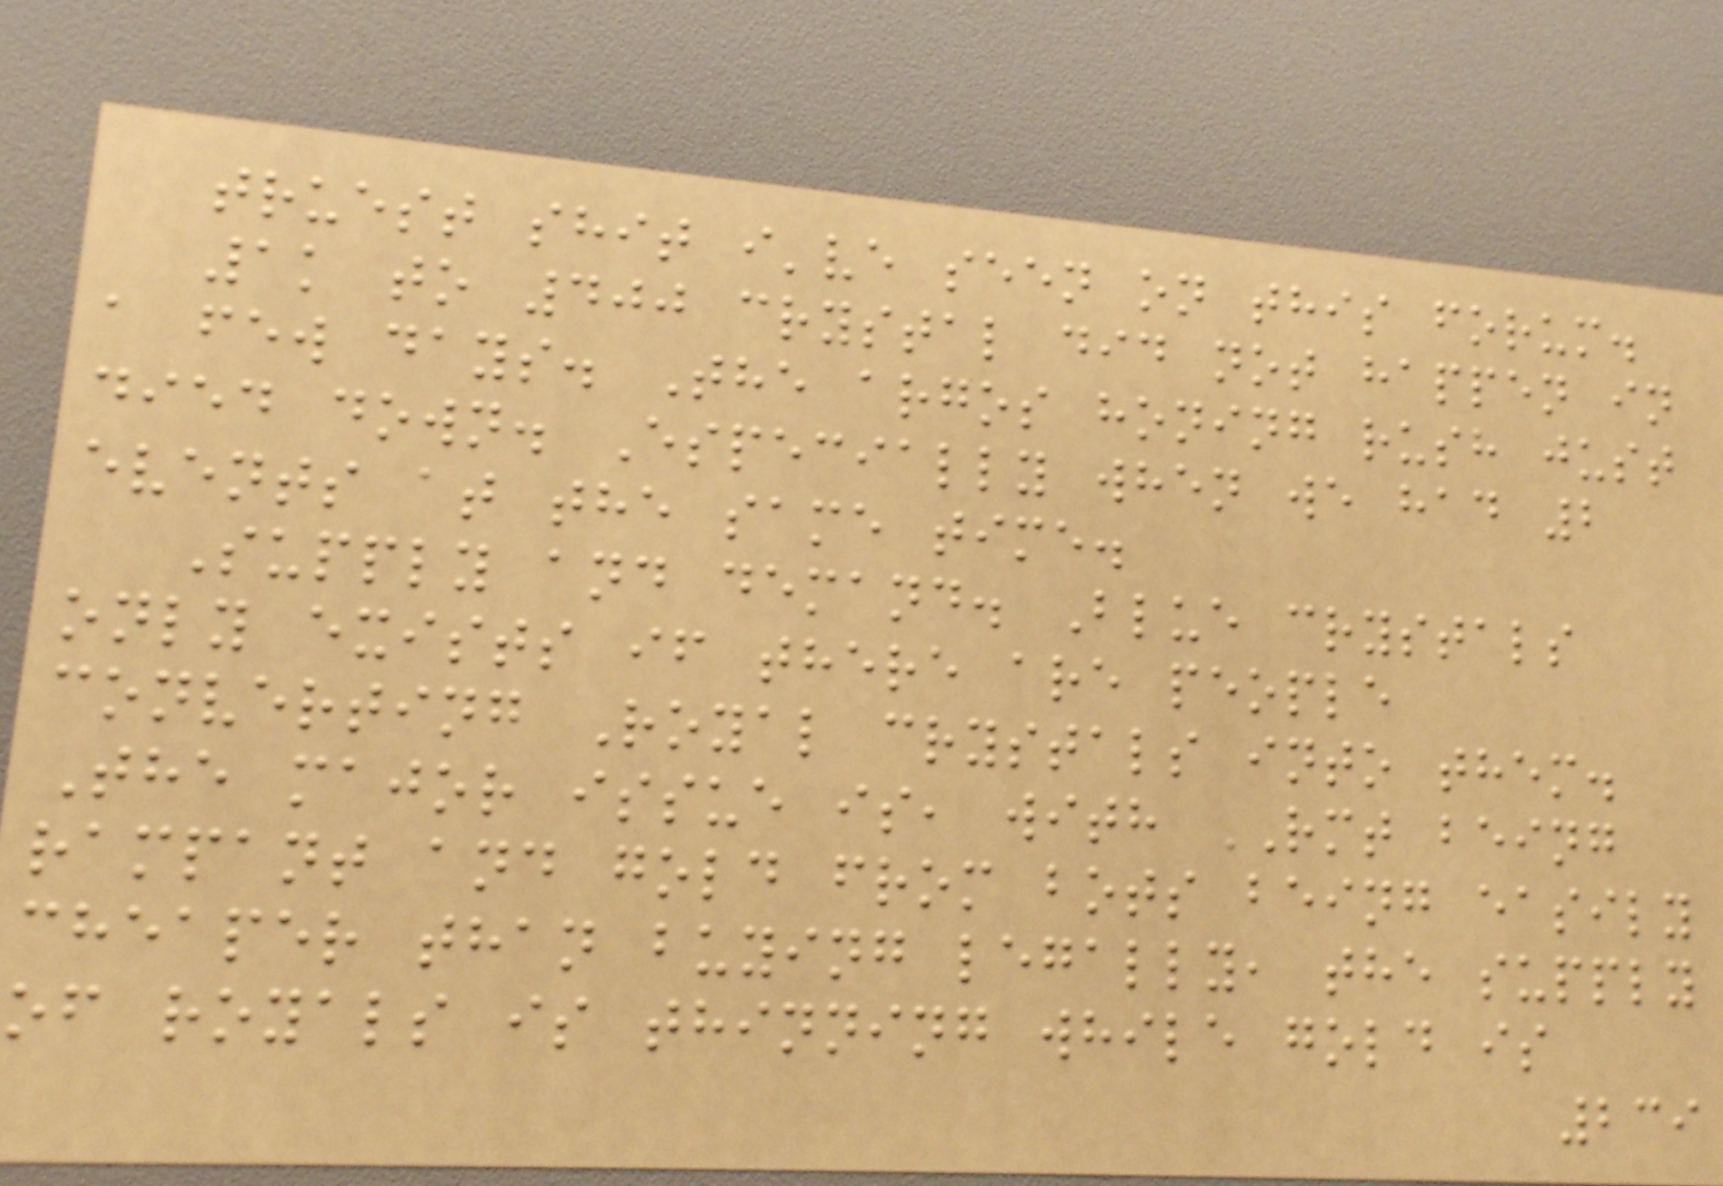truest shit i've seen on this forum.
1k to 400 crystal did not happen in
a few days. The argos honing rush just
died down. Especially when we had 2
events at the same time.
Supply and demand. Blue crystals
only exists if there are people
converting Royal crystals into them.
The major issue is, with RMT being
rampant and gold from bots being easily
cheaper than buying legally, the supply
of royals is thinning while gold is
239
